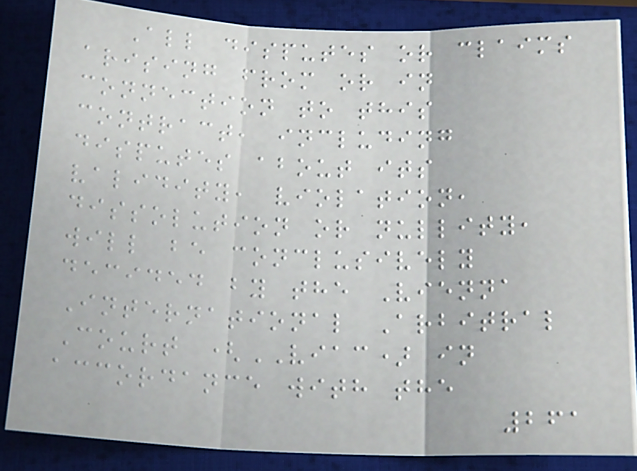All disputes or claims
arising from or in
connection to this
contract, including
disputes about its
validity, violation,
dissolution or nullity,
will be conclusively
decided by the Vienna
International Arbitral
Court (VIAC) in
accordance with the
261
